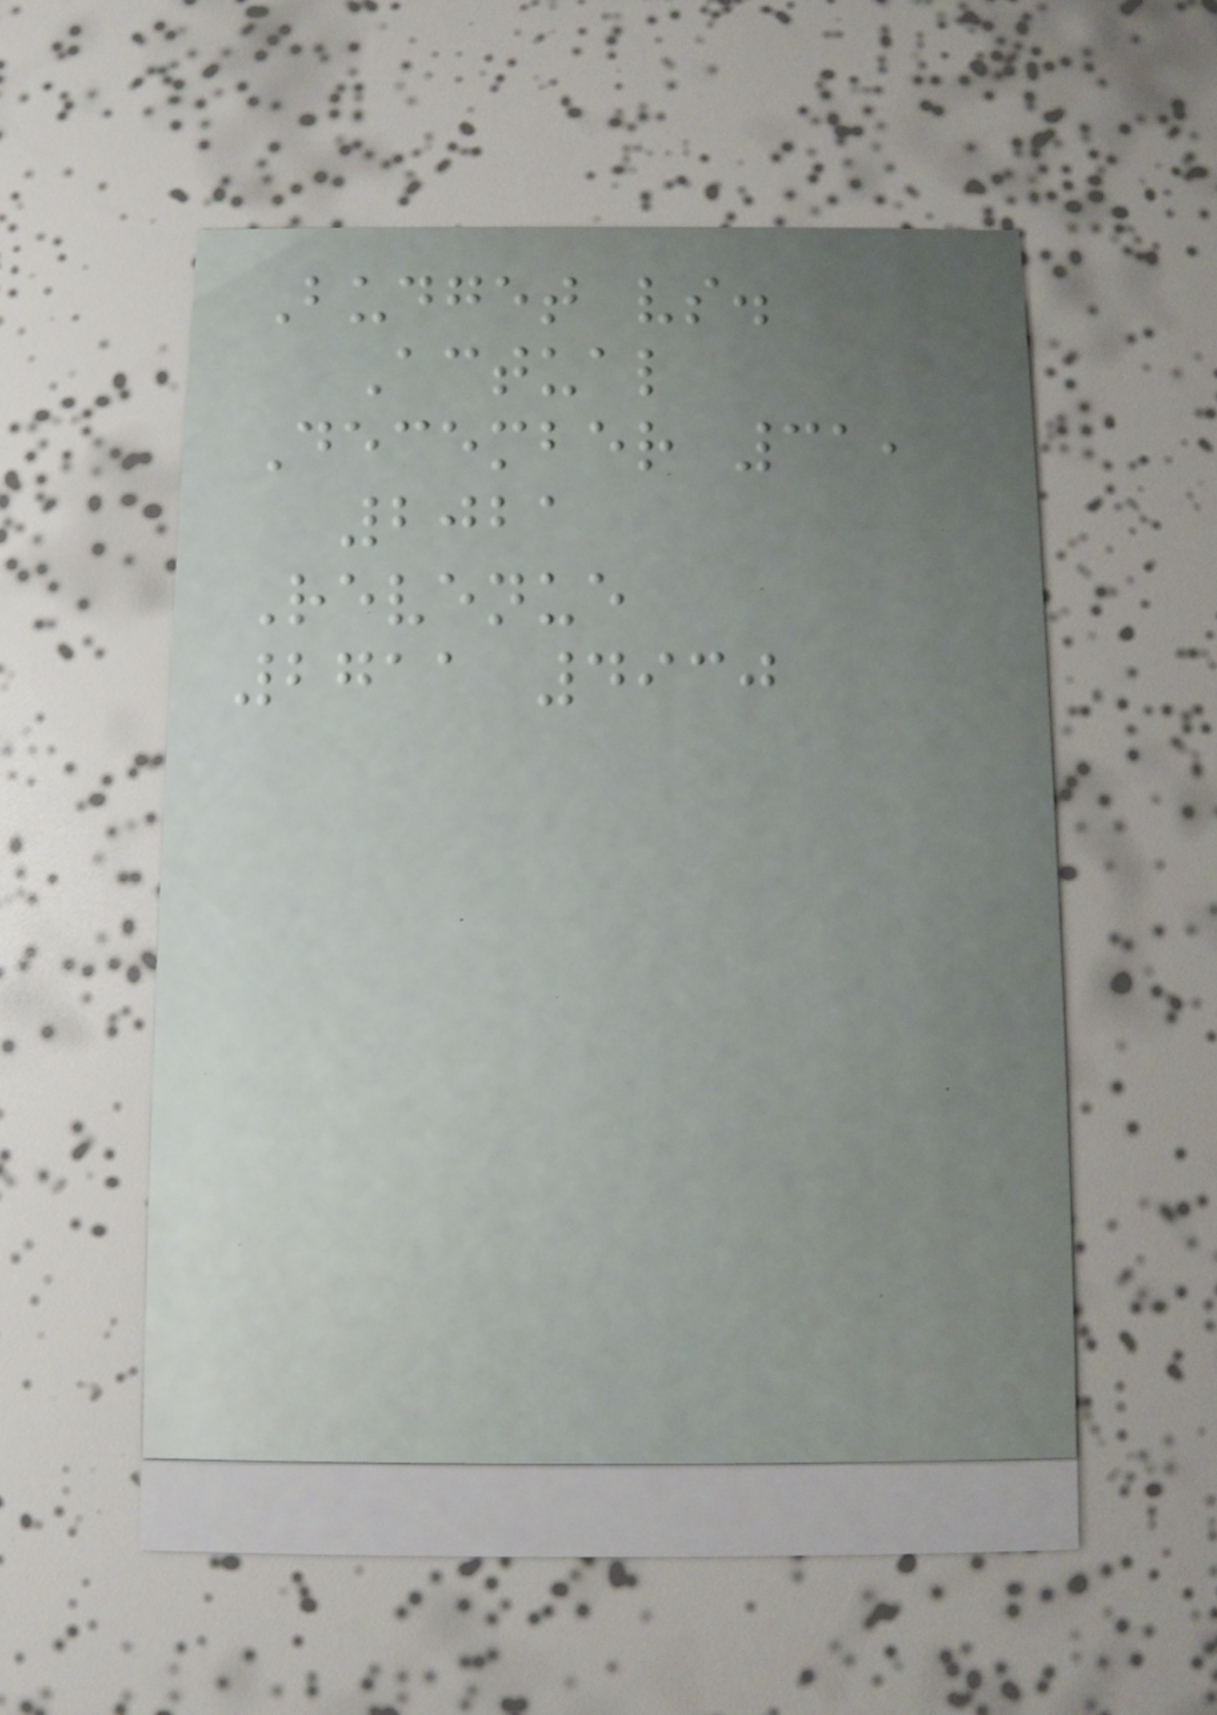Budget vs.
Actual
December 31,
2021
Revenue
2711 4930
